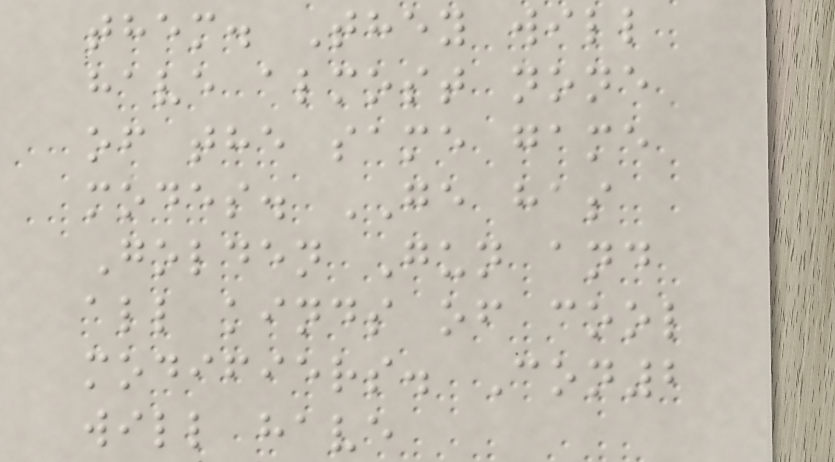them. They will
have almost none
of the same game
modes. GE has
Golden Gun and
all kinds of cool
modifiers. Con2
will have
